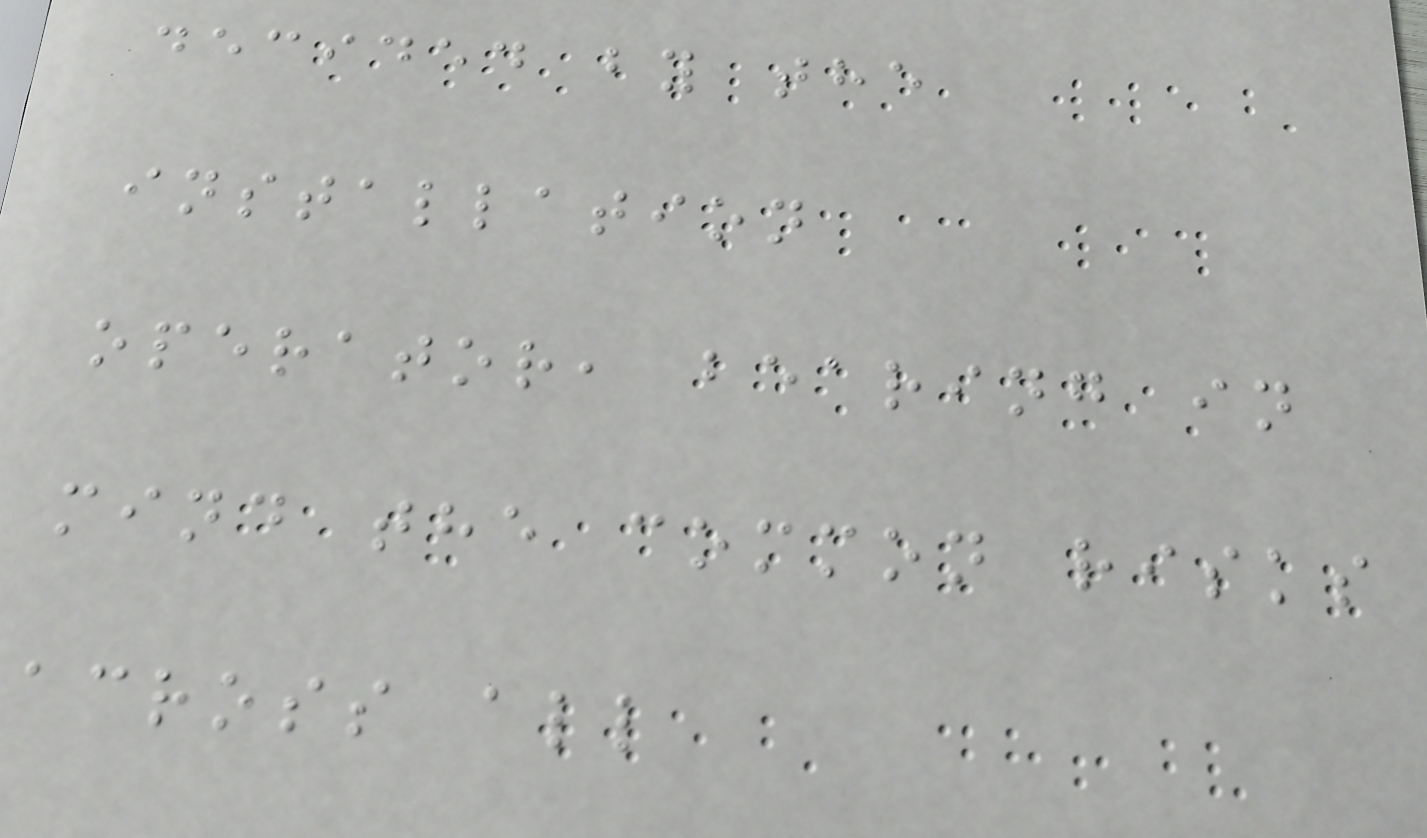decided by the
installation
operator, bearing in
mind the common risks
across all
